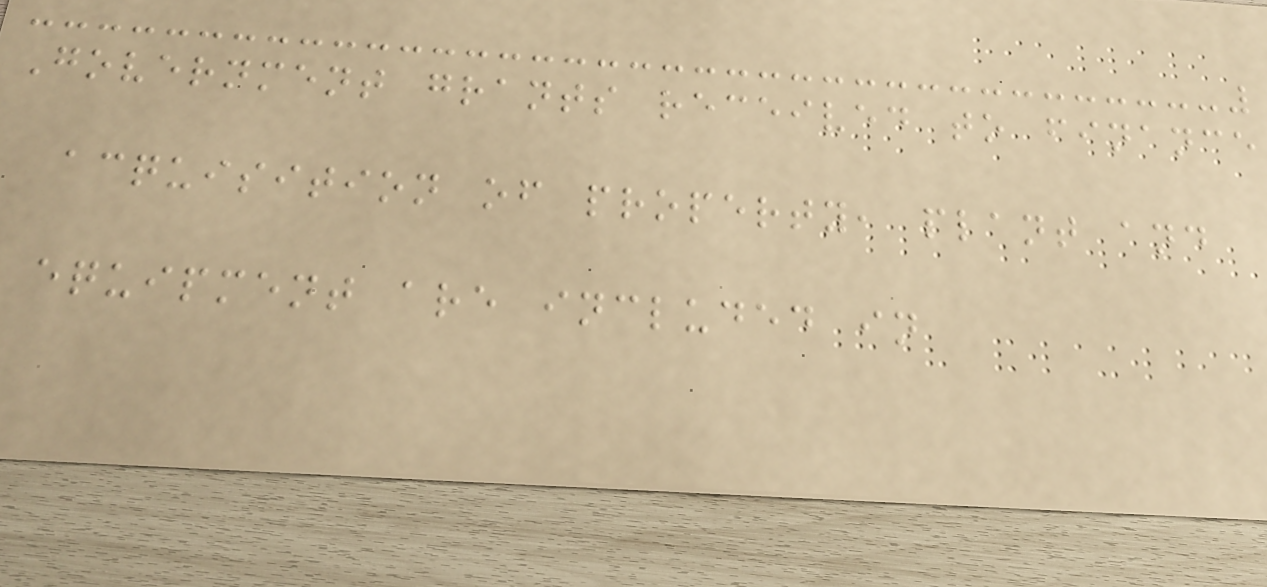Government grants received to finance
acquisition of property, plant and
equipment are included in
